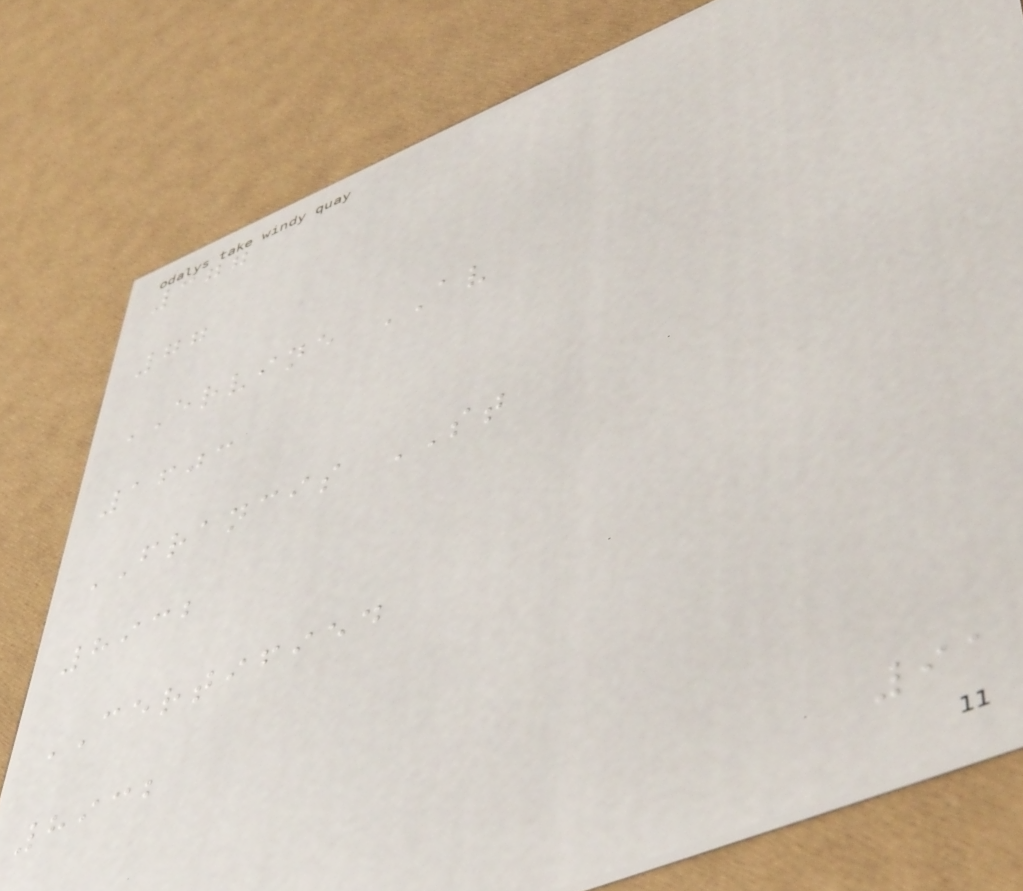377
77
ERVINE AV
1603
FRANCIS ST
8932
CERTIFIED
8932
91
